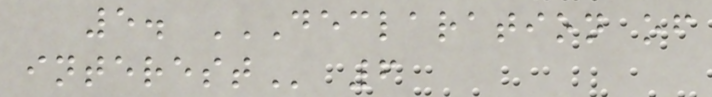5. DECLARATION OF
INTEREST 6
